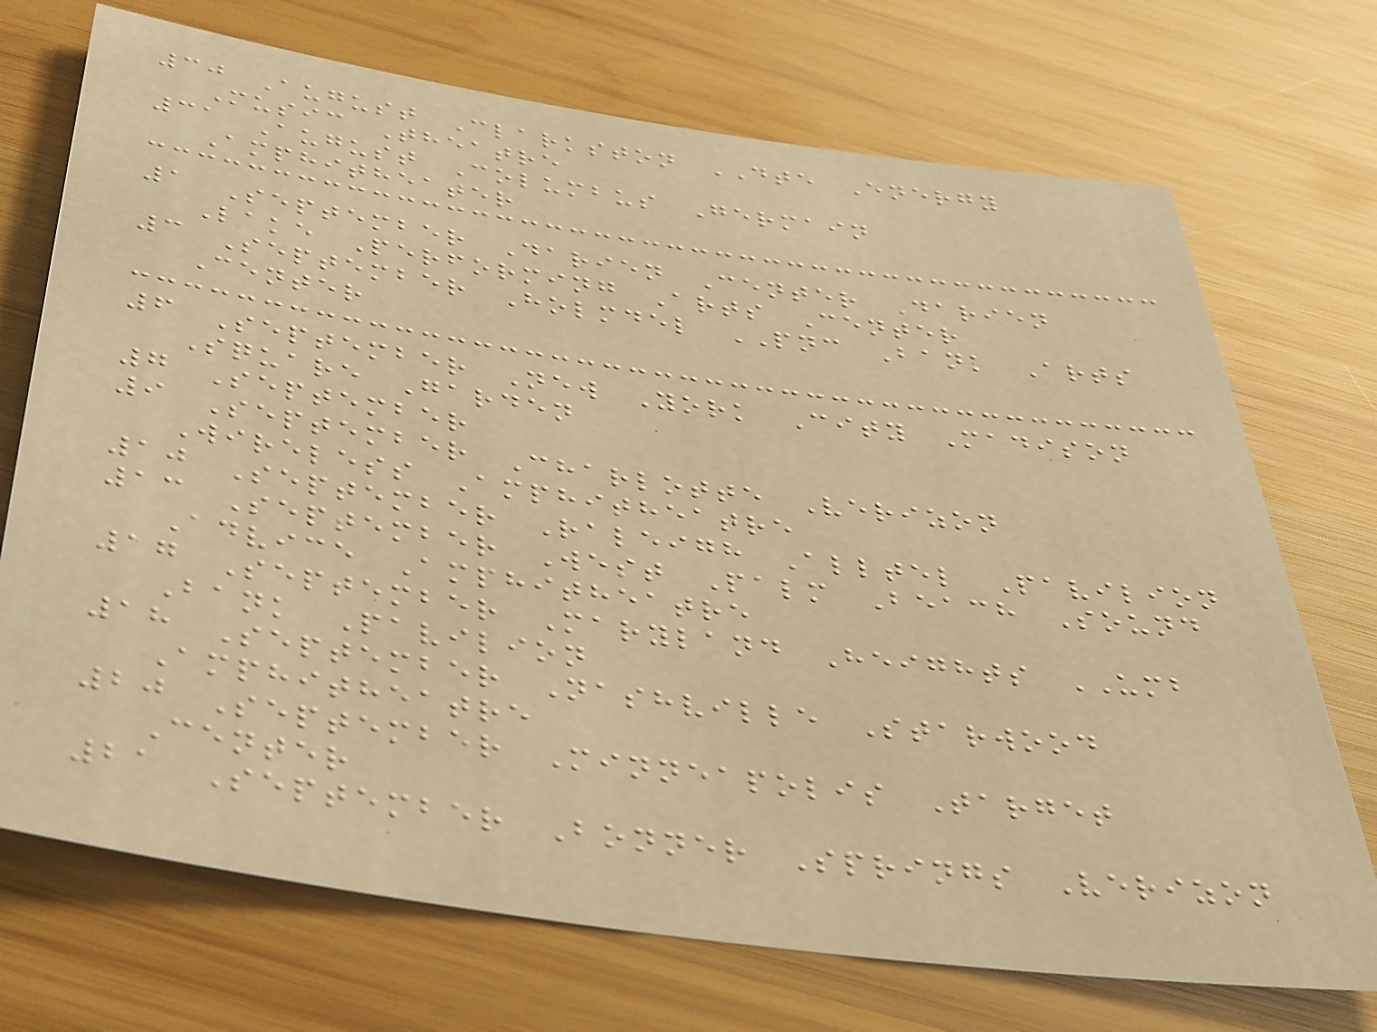30 August Clarkston DTE Energy
Music Theatre
31 August Columbus Germain
Amphitheater
1 September Darien Center Darien
Lake Performing Arts Center
3 September Holmdel PNC Bank Arts
Center
6 September New York City Madison
Square Garden
7 September
9 September Charlotte Verizon
Wireless Amphitheatre
10 September Raleigh Alltel Pavilion
13 September West Palm Beach Sound
Advice Amphitheatre
17 September Maryland Heights UMB
Bank Pavilion
18 September Nashville Starwood
Amphitheatre
20 September Minneapolis Target
Center
21 September Bonner Springs Verizon
